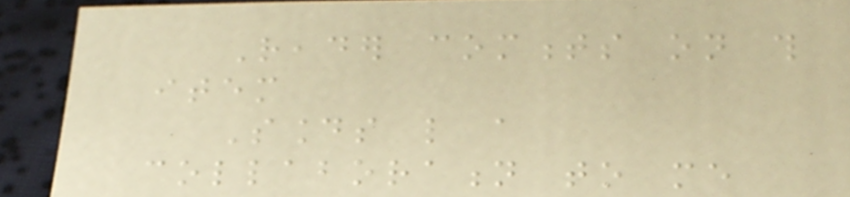Reader comments on this
item
Sounds like a
collaboration to me
